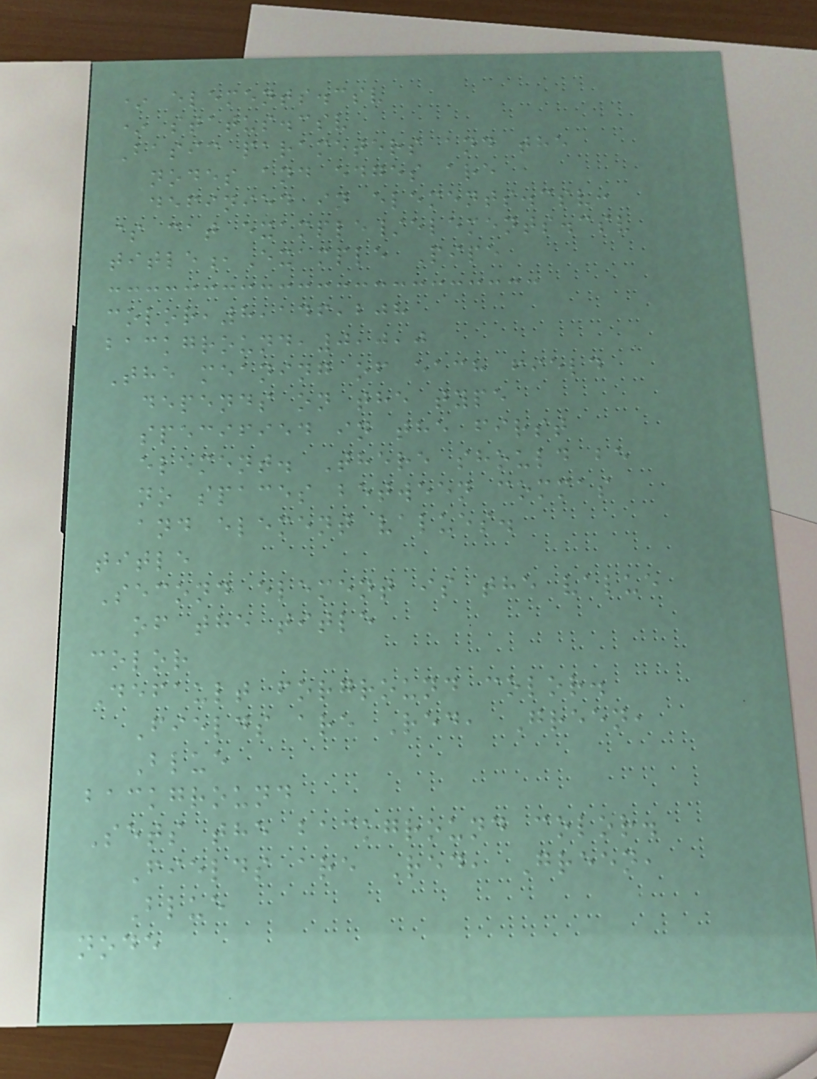* elements.csv
* status.csv
Basic parameters and the
nodes and edges are
definied in elements.csv:
$ cat example/elements.csv
title,Example Pipe
color,8,146,208
background,0,0,0
The meaning of each field
depends on the type
specified in the first
element. There should be
no spaces between commas
and element values.
title
Second element is the value
of the title
color
Default forground color.
Fields are Red, Green,
Blue
background
Sets the background color.
Fields are Red, Green,
Blue
node
